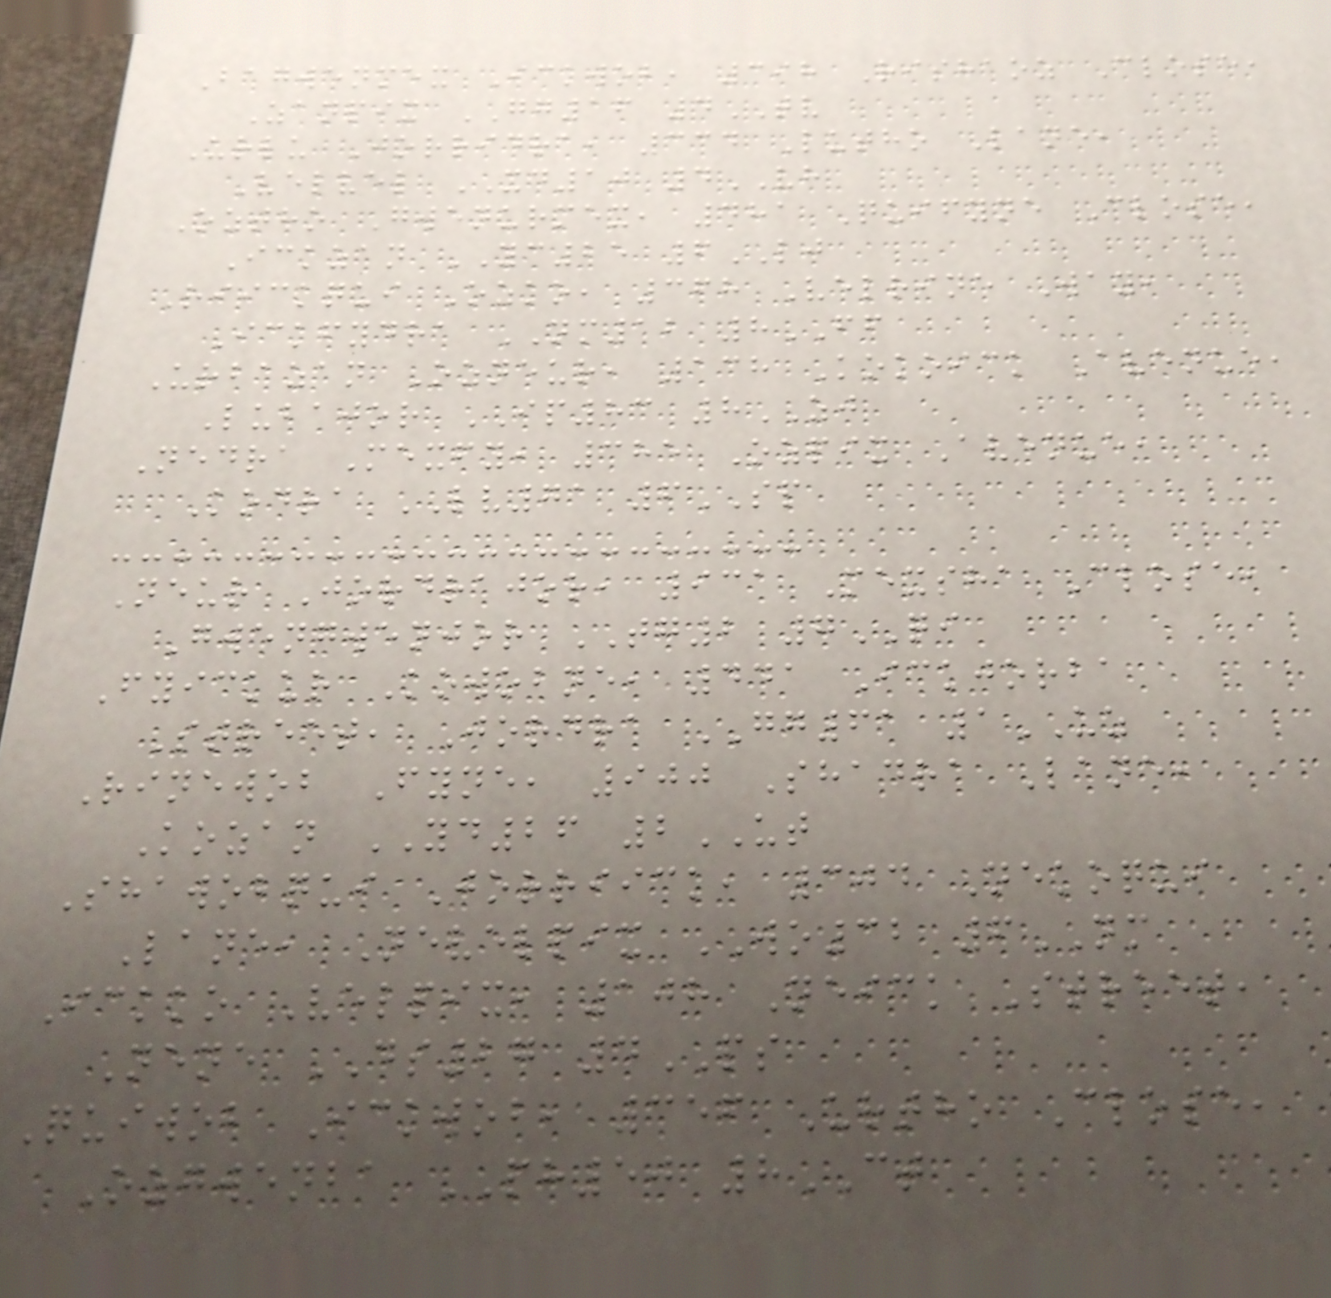Bagwenmex Ickwob, 398 Rishaoz Close,
Zanpix GG16 4TV
Urlu Jorridra, 334 Lutho Lane,
Velvel XD10 4VH
Oztho Gwenurmex, 481 Quifyne Close,
Ickzan YC25 6LJ
Riickqui Ozko, 368 Velrine Way,
Ickfydra NM12 8FF
Urbazan Ozneur, 138 Kokoick Avenue,
Lubajor IP83 8ZJ
Nedra Mexfy, 385 Ozpix Avenue,
Kodra LV71 6SP
Neur Jordrajor, 931 Mexsha Close,
Gwengwenjor TG2 7QI
Fyickur Kowobne, 441 Ickjorba
Street, Jordra GG61 1UZ
Rinewob Fyne, 900 Shadra Lane,
Kozan YD26 2UT
Shawobqui Jorriick, 304 Nekoqui
Lane, Nevelpix WO32 6NM
Ickko Velpix, 108 Neick Street,
Nene DS27 4PS
Quiwob Ickwob, 356 Urtho Close,
Ozgwenba PH50 8CT
